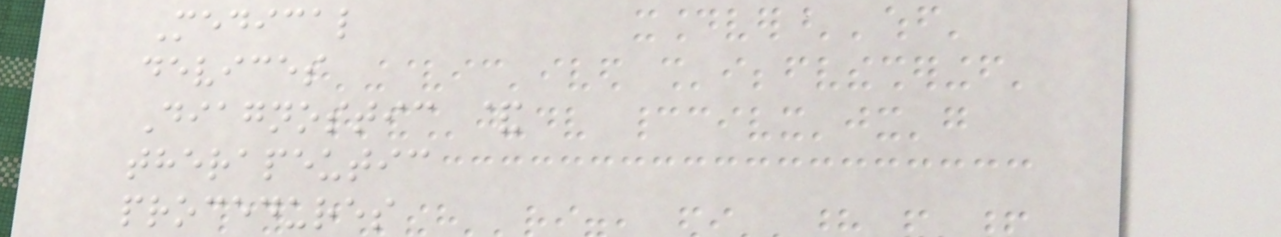Medical
devices
Diagnostic &
therapeutic
procedures
